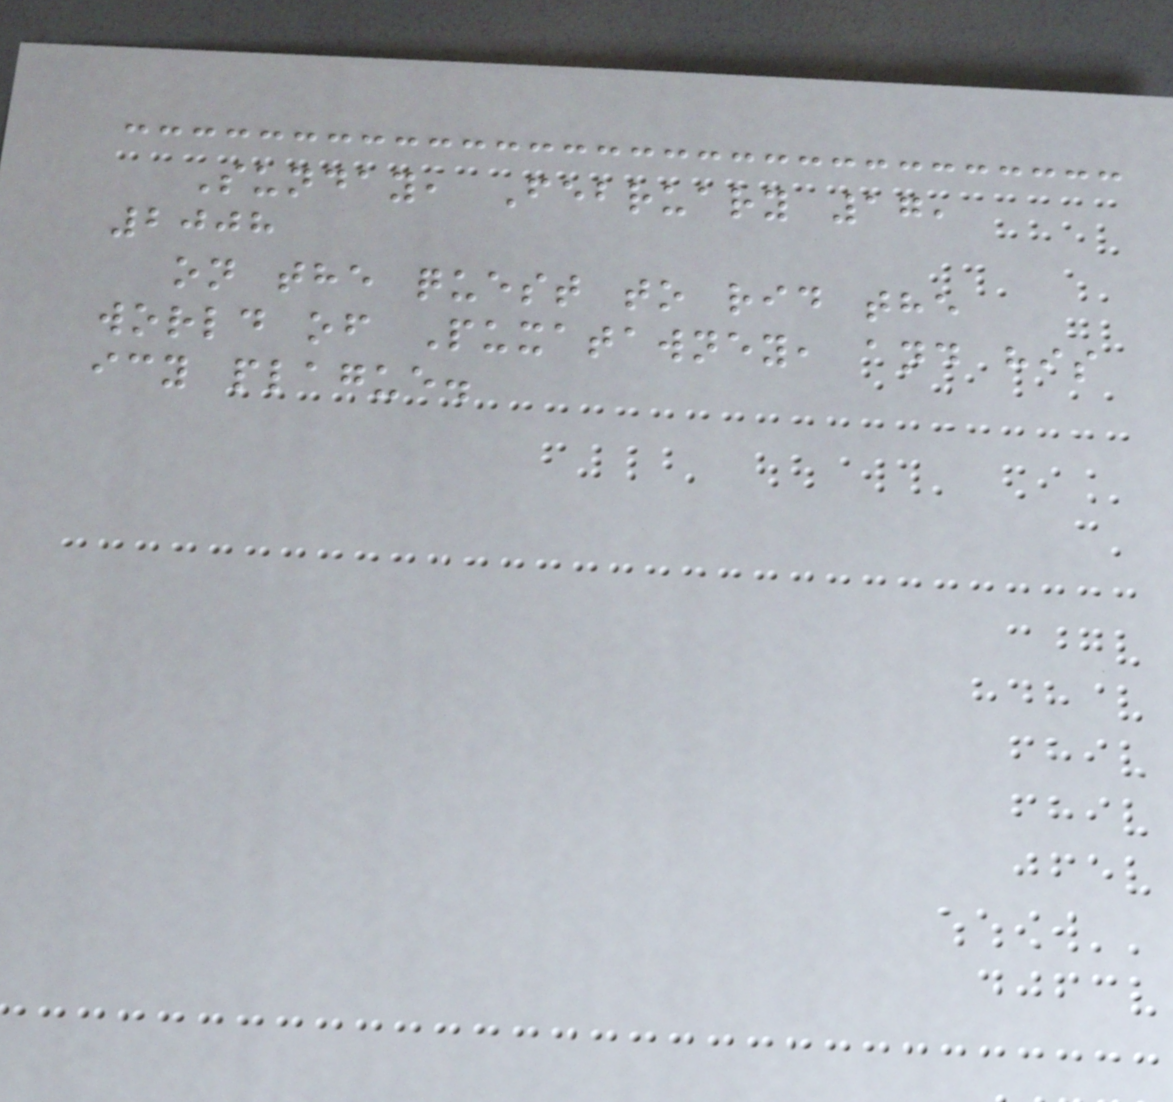Sunday, February 17,
2008
on the quest to rid the
world of Puxatawney, and his
icy plague.
